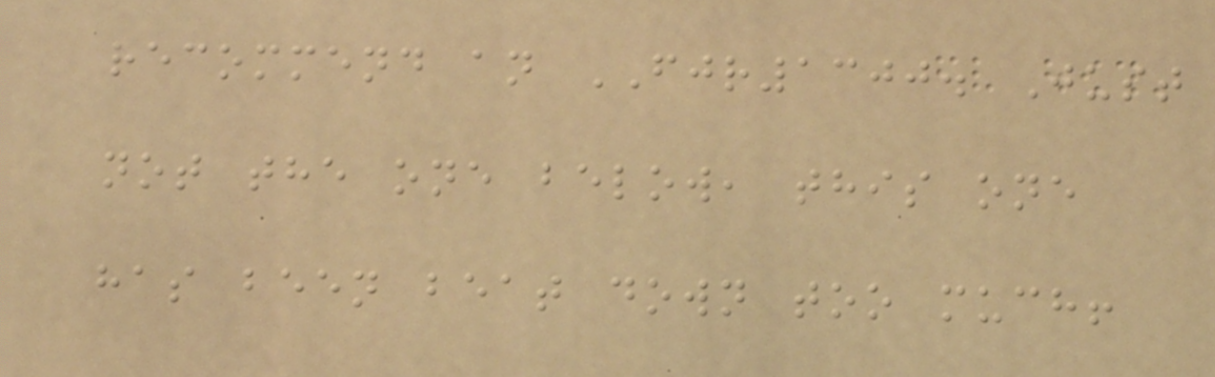recommend an FJR1300. Just
not the one below, this one
has been beat down too much!
